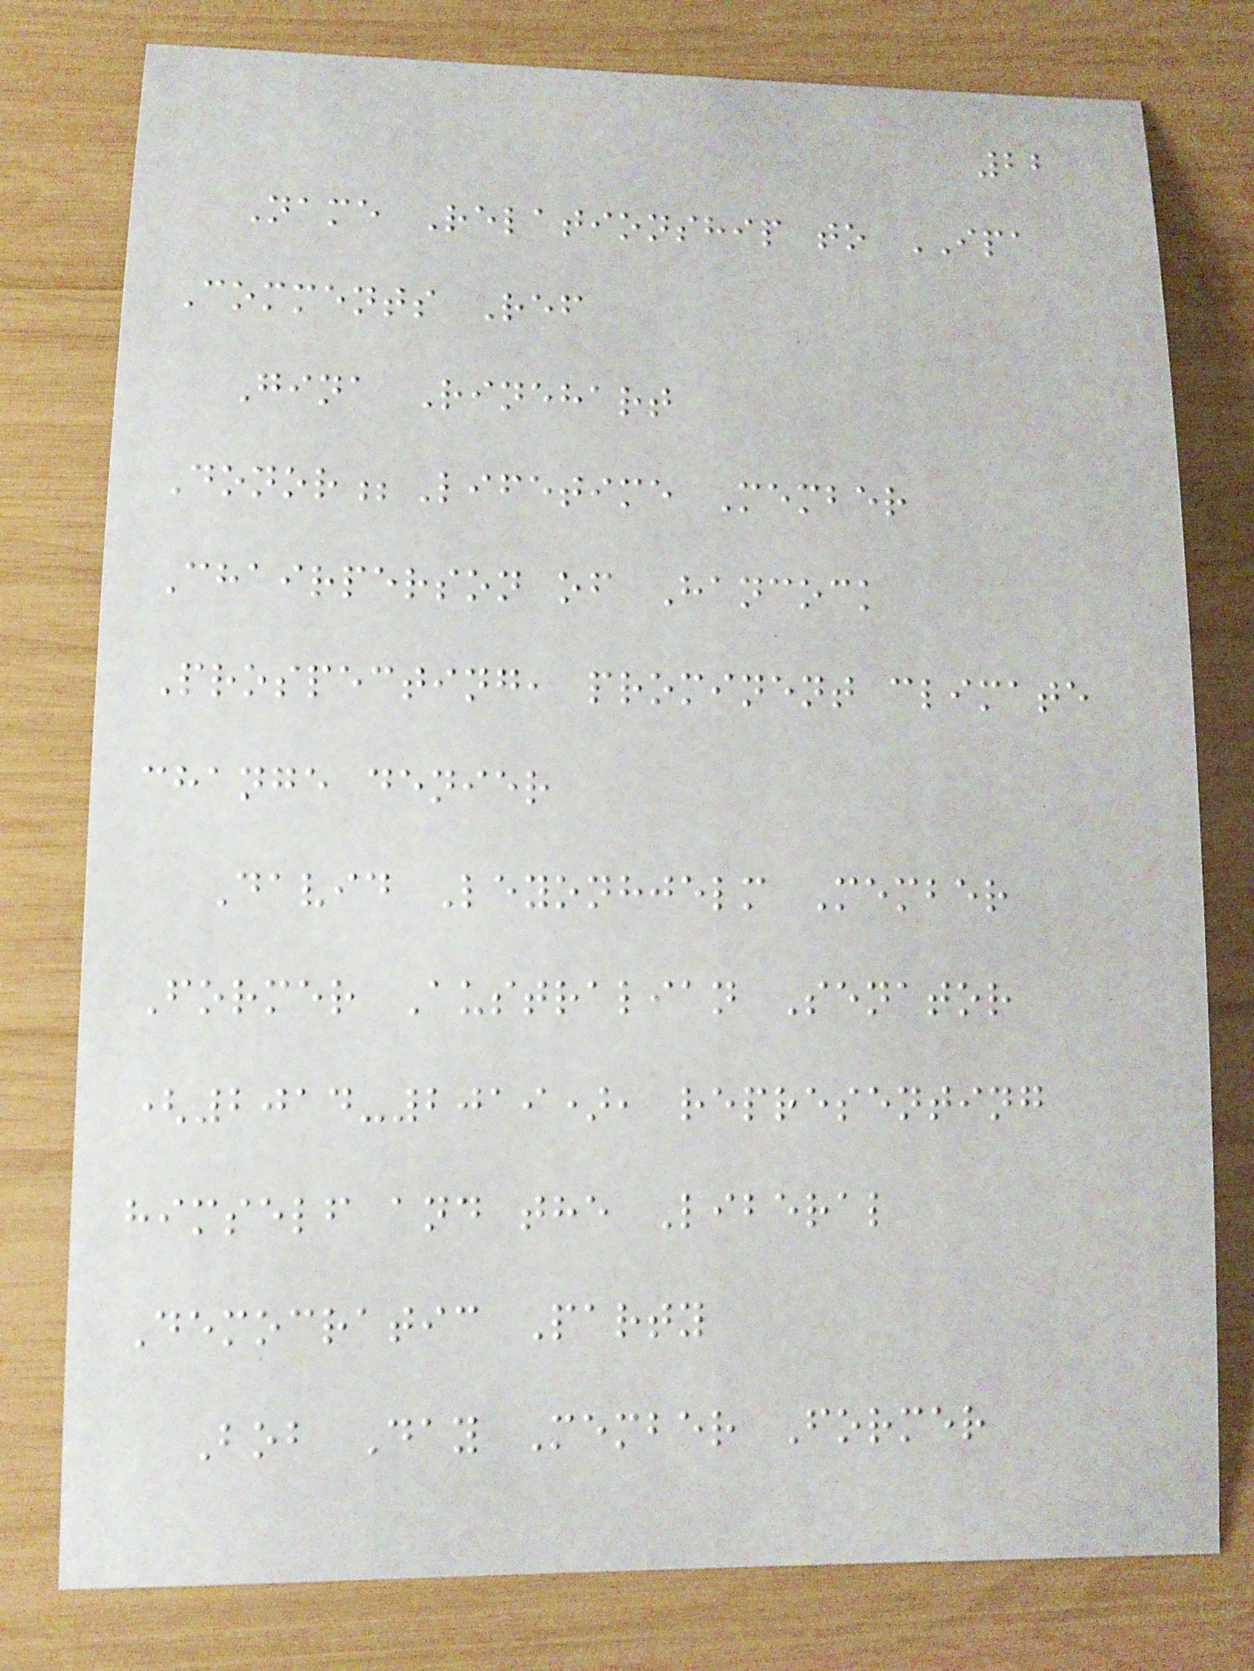22
Name Relationship to IPA
Comments Ref
Gina Rinehart
Donor;Lifetime Member
Chairperson of Hancock
Prospecting, prominent climate
change denier
David Leyonhjelm Member
Former Australian Senator
(2014-2019), representing
himself and the Liberal
Democratic Party
Bob Day Member Former
